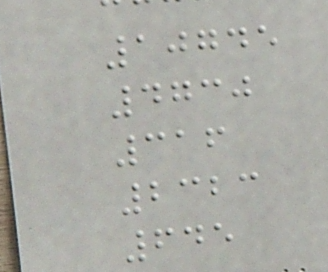10745
4730
316
2323
645
